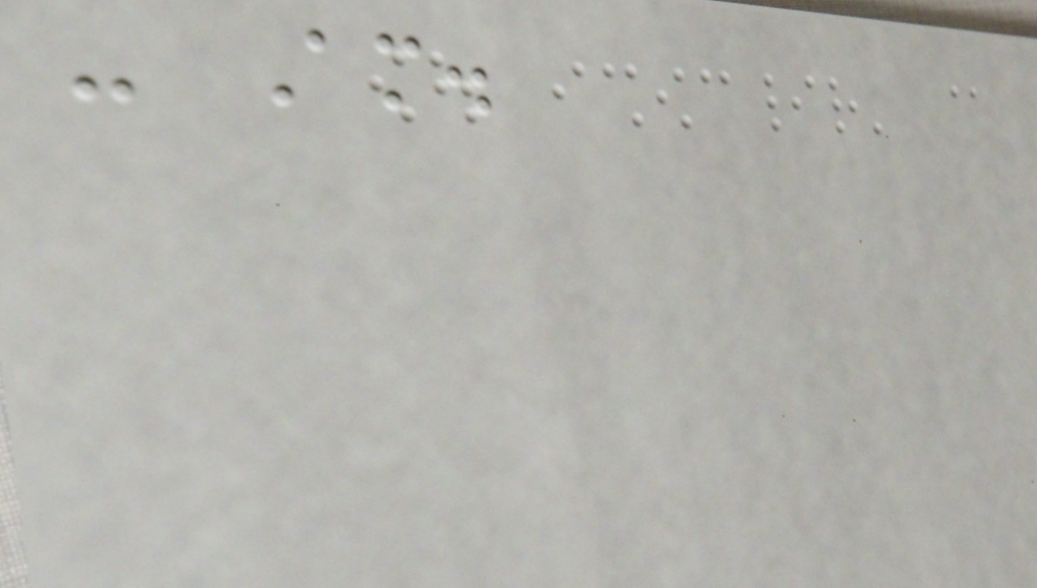- Am.
